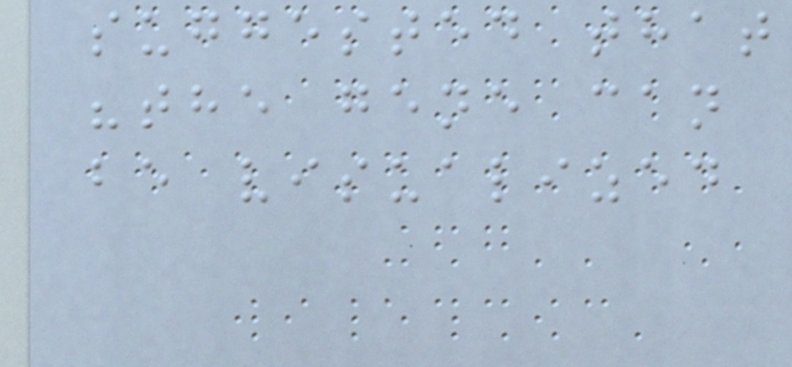suggested that
"the gene can
be visualized
